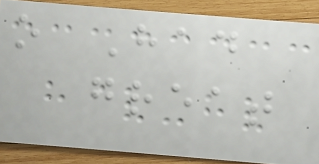o Had
great
